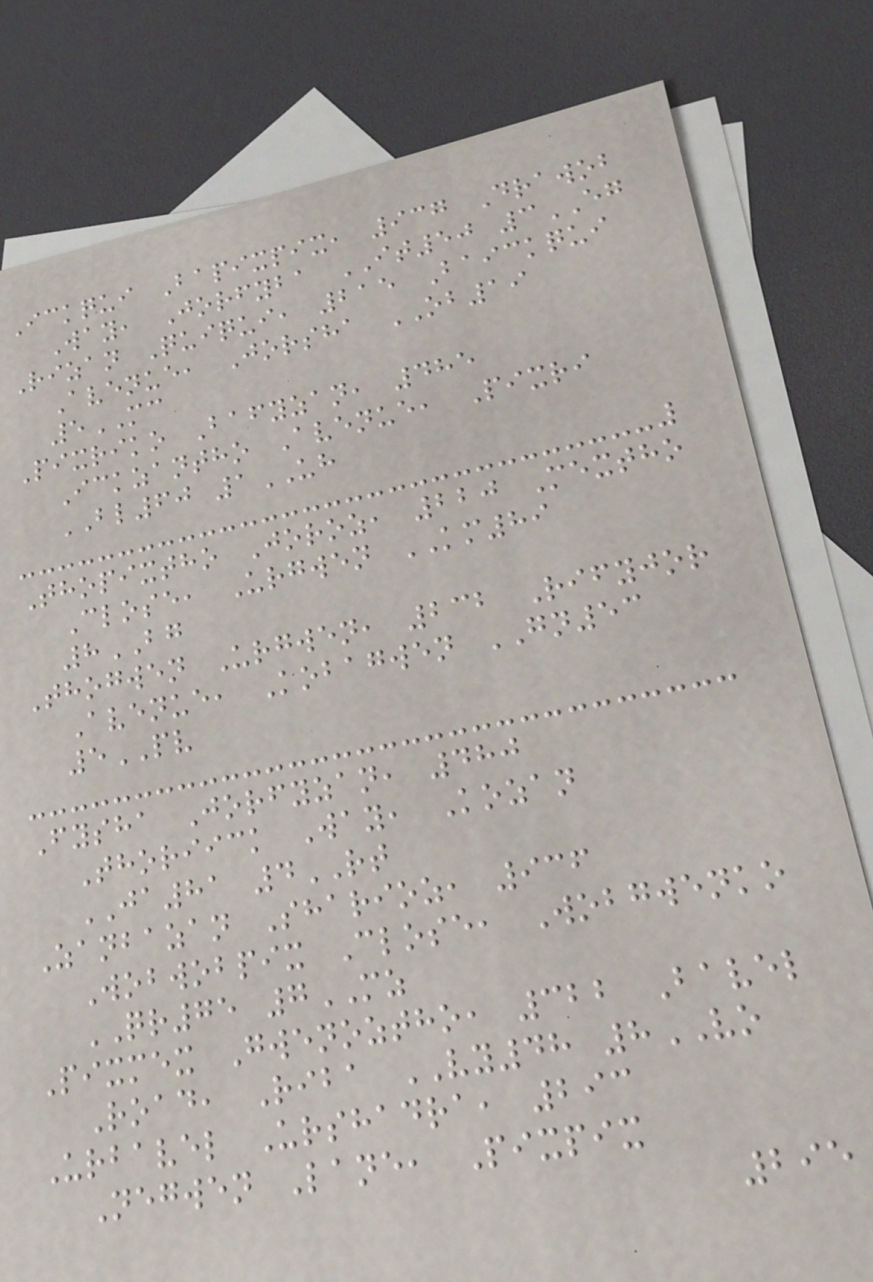Ickqui Bapixpix, 937 Drawob
Way, Jorfyba IT50 3EG
Rizan Quiqui, 215 Baickqui
Avenue, Jorsha OB19
5MC
Pixriko Bafyzan, 485
Ickzantho Avenue, Pixri
BL60 1UH
Thopixtho Joroz, 220 Mextho
Close, Urgwen KM89
8BG
Thogwen Urgwen, 232 Rifyjor
Avenue, Kobagwen GN53
5PV
Fysha Jorfyzan, 480
Thoriick Way, Kozan
JA81 4RT
Zanbazan Sharioz, 936
Wobwobpix Close, Wobgwenko
QR75 7MZ
Pixmex Gwenoztho, 322 Bavel
Road, Riba VY48 8VO
Urbavel Urshadra, 293
Negwen Lane, Pixpix
295
